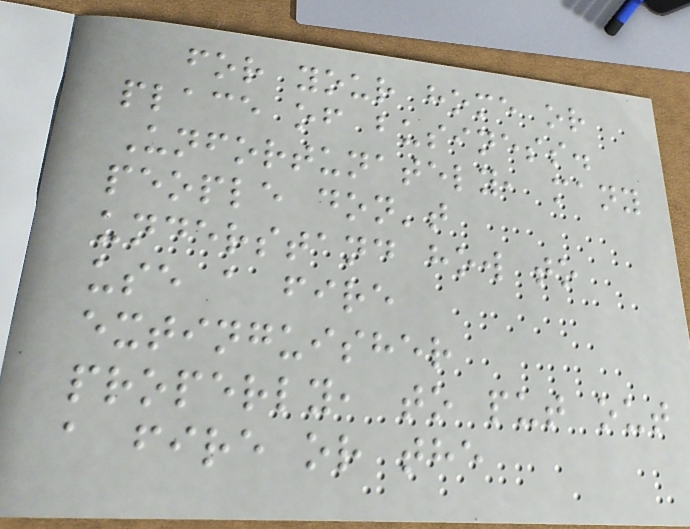for your home or
place of business.
Unfortunately, many
people don't
understand how to
use a fire
extinguisher
properly, to put out
a fire or the
